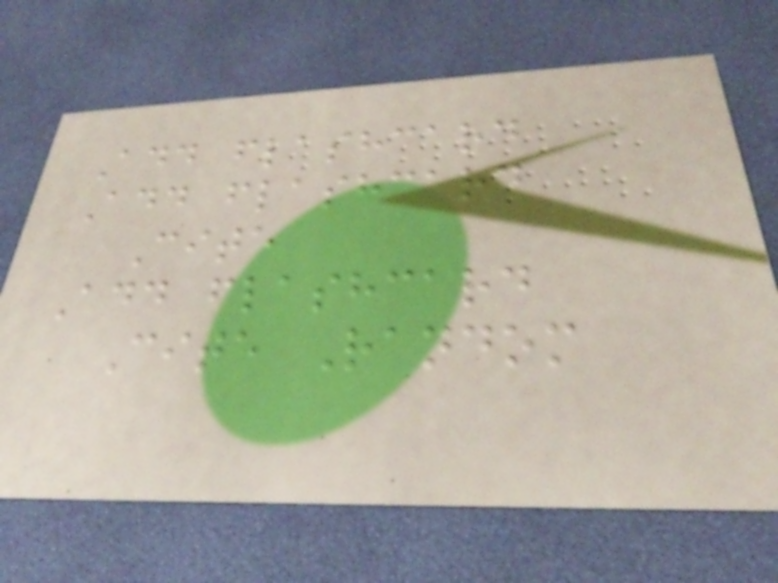Add flashcard
Add flashcard
Cite
Add flashcard
Cite Random
